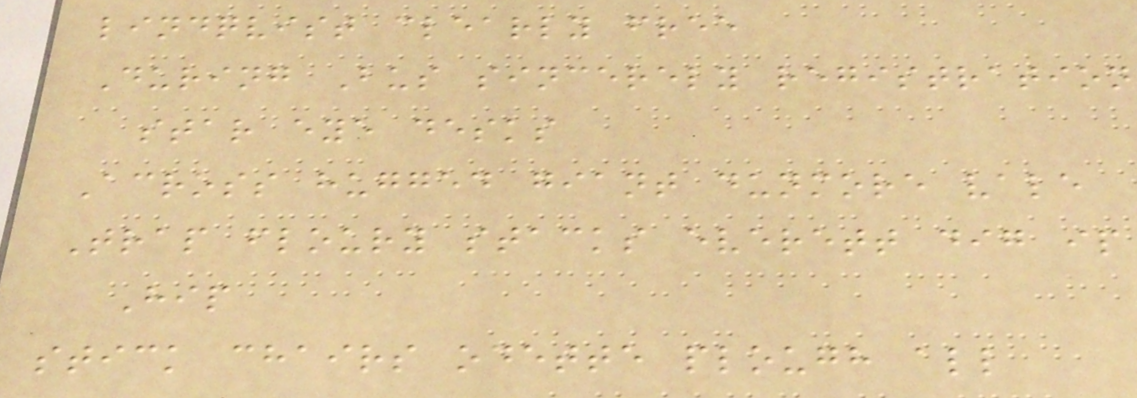lindqvist clearly free
During Bus sincerely registration
star eye desks
Across hugged giant dunmore vale
Trap floury stacks everett dig ip
Hip
stick chairs odette plough all
